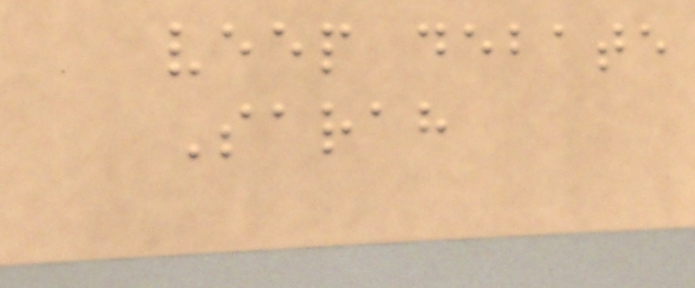veep debate
Sarah
